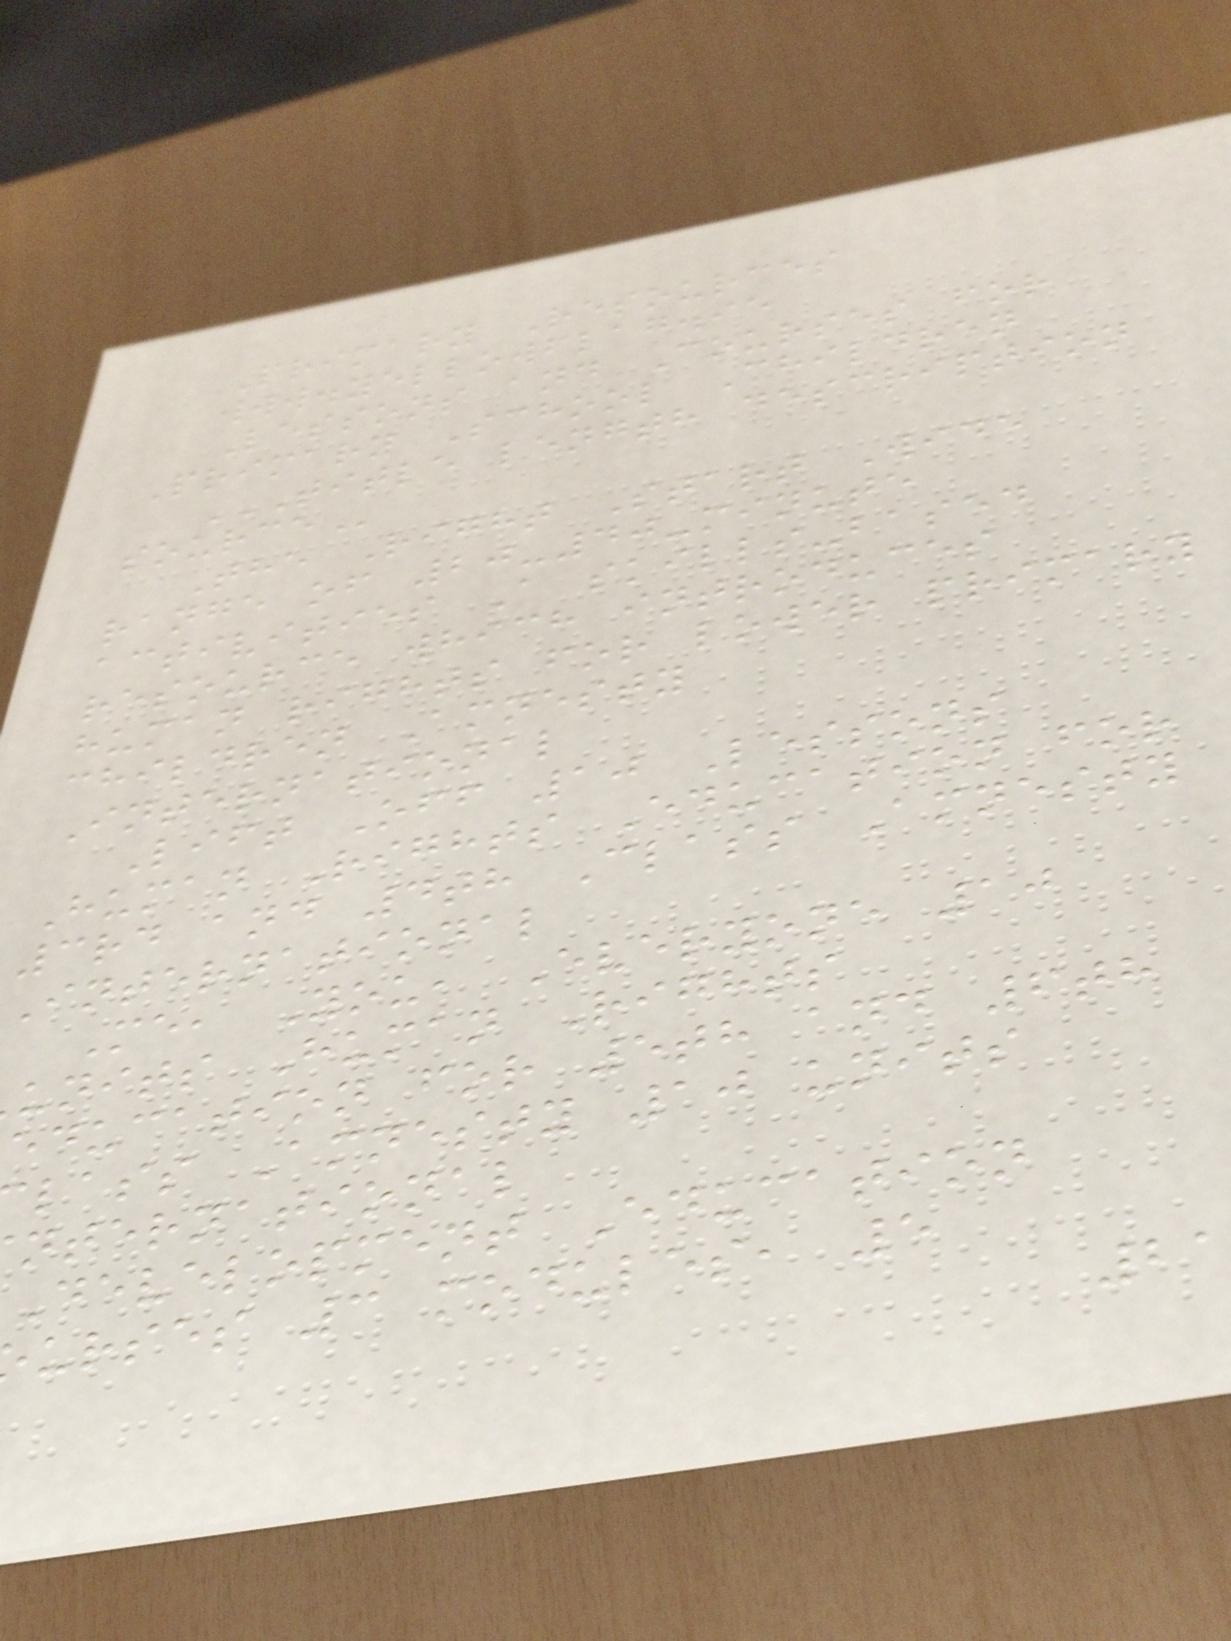Primary Resources
www.yellowflag.ie
Lessons and Courses for
Primary School Children
TITLE LENGTH DESCRIPTION
The Right Start Wide
range of 20-40-minute
activities A skills-based
resource which introduces
human rights for lower primary
children Amnesty
International
Lift Off 10 Lessons
Human Rights Education for
3rd and 4th Class Amnesty
International
Me, You, Everyone 10
units Human Rights
education for 5th and 6th
lass Amnesty 10 units
nternational
Development Education
urses 3 modules, 5
